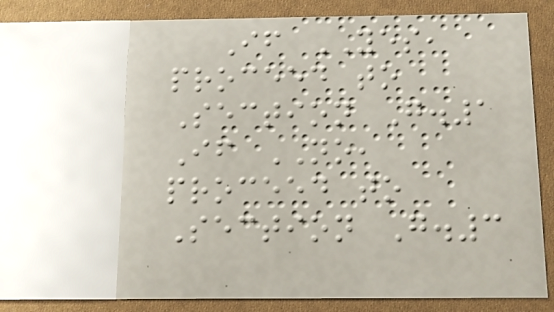If YES,
proceed to
Section G.1
If NO,
proceed to
Section G.3
